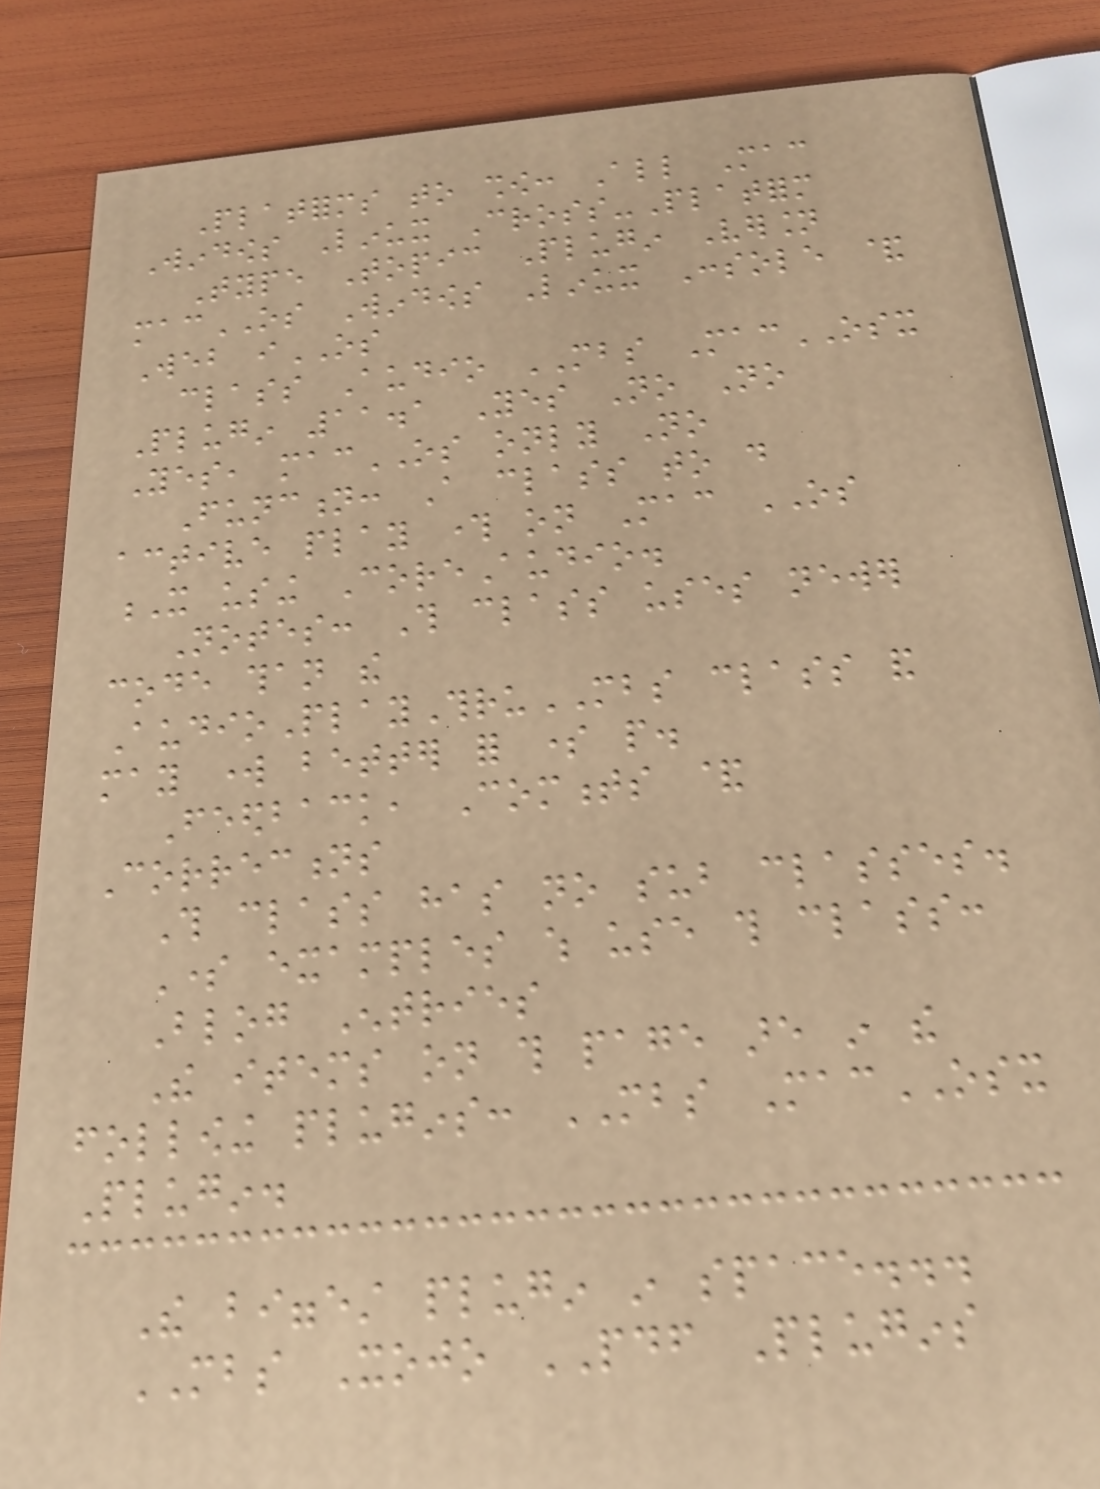Platforms to show: All Mac
Windows Linux Cross-Platform
Type Topic Plugin Version
macOS Windows Linux Console &
Web iOS
class Audio MBS MacOSX
Plugin 11.1 Yes No No
Yes, macOS only No
Function: A class to do
active play through on Mac OS
X using CoreAudio.
Notes: This class uses newer
code than the
AudioPlayThruMBS class and
may work better for some people.
Feedback, Comments &
Corrections
This class has no sub classes.
Some examples which use this class:
Blog Entries
The items on this page are in the
following plugins: MBS MacOSX
Plugin.
The biggest plugin in space...
MBS Xojo PDF Plugins
